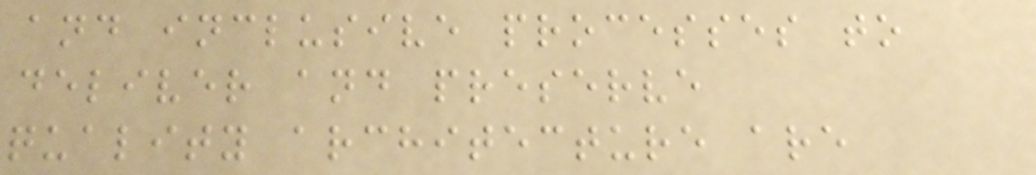and inclusive processes to
deliver and preserve
quality architecture are
